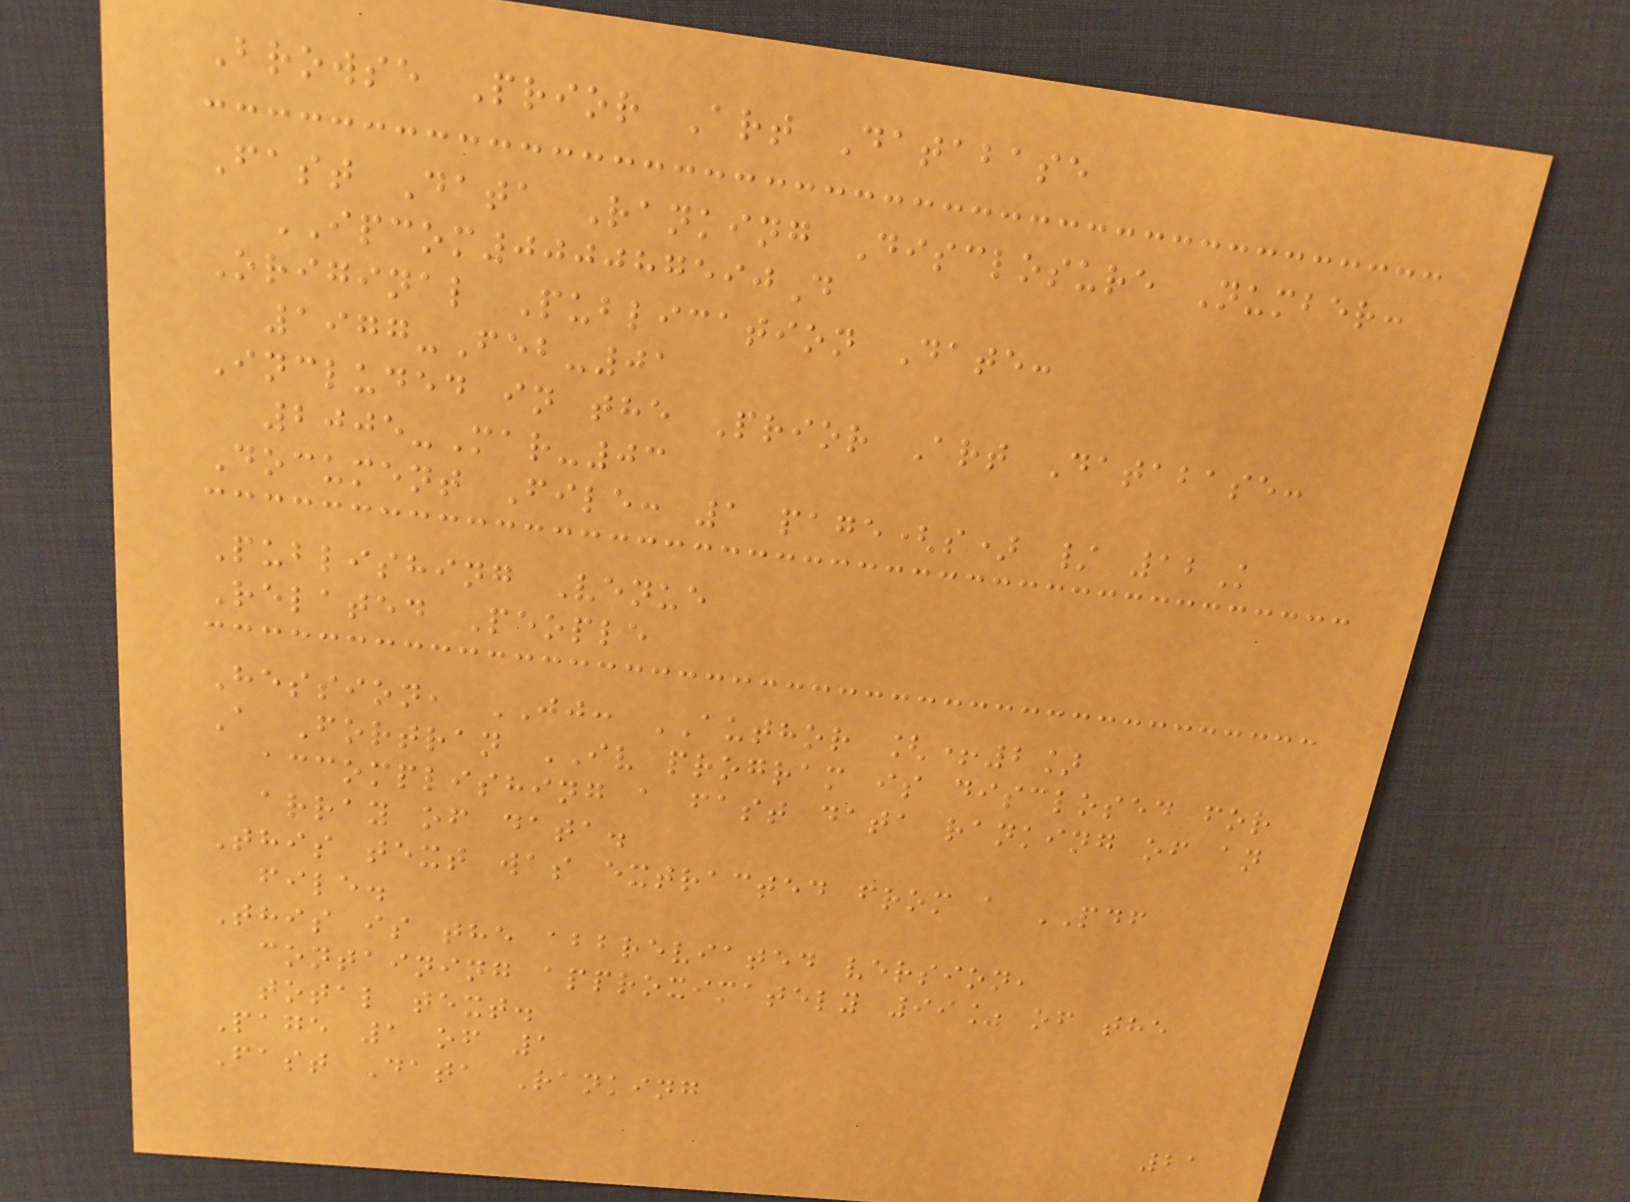Browse Prior Art Database
Fast Data Ranking Disclosure Number:
IPCOM000087590D
Original Publication Date:
1977-Feb-01
Included in the Prior Art Database:
2005-Mar-03
Document File: 1 page(s) / 12K
Publishing Venue
Related People
Hession, JJ: AUTHOR [+2]
A Fortran IV program is disclosed for
accomplishing a fast data ranking of an
array of data.
This text was extracted from a PDF
file.
This is the abbreviated version,
containing approximately 99% of the
total text.
Page 1 of 1
Fast Data Ranking
21
